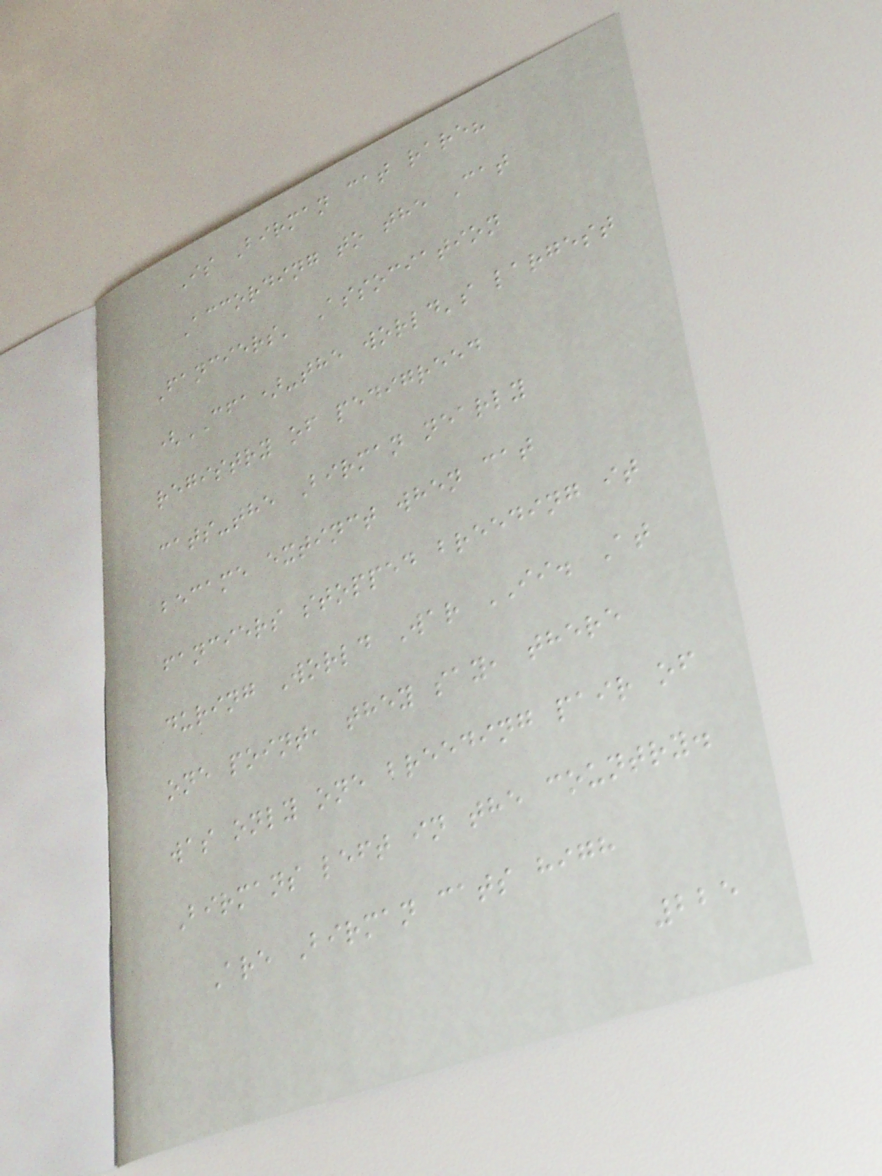Is Birman cat rare?
According to the Cat
Fanciers' Association
(CFA)-the world's largest
registry of pedigreed
cats-the Birman nearly
became extinct when cat
fanciers stopped breeding it
during World War II. At
one point, they say, there
was only one breeding pair of
Birmans left in the country.
Are Birman cats high
225
